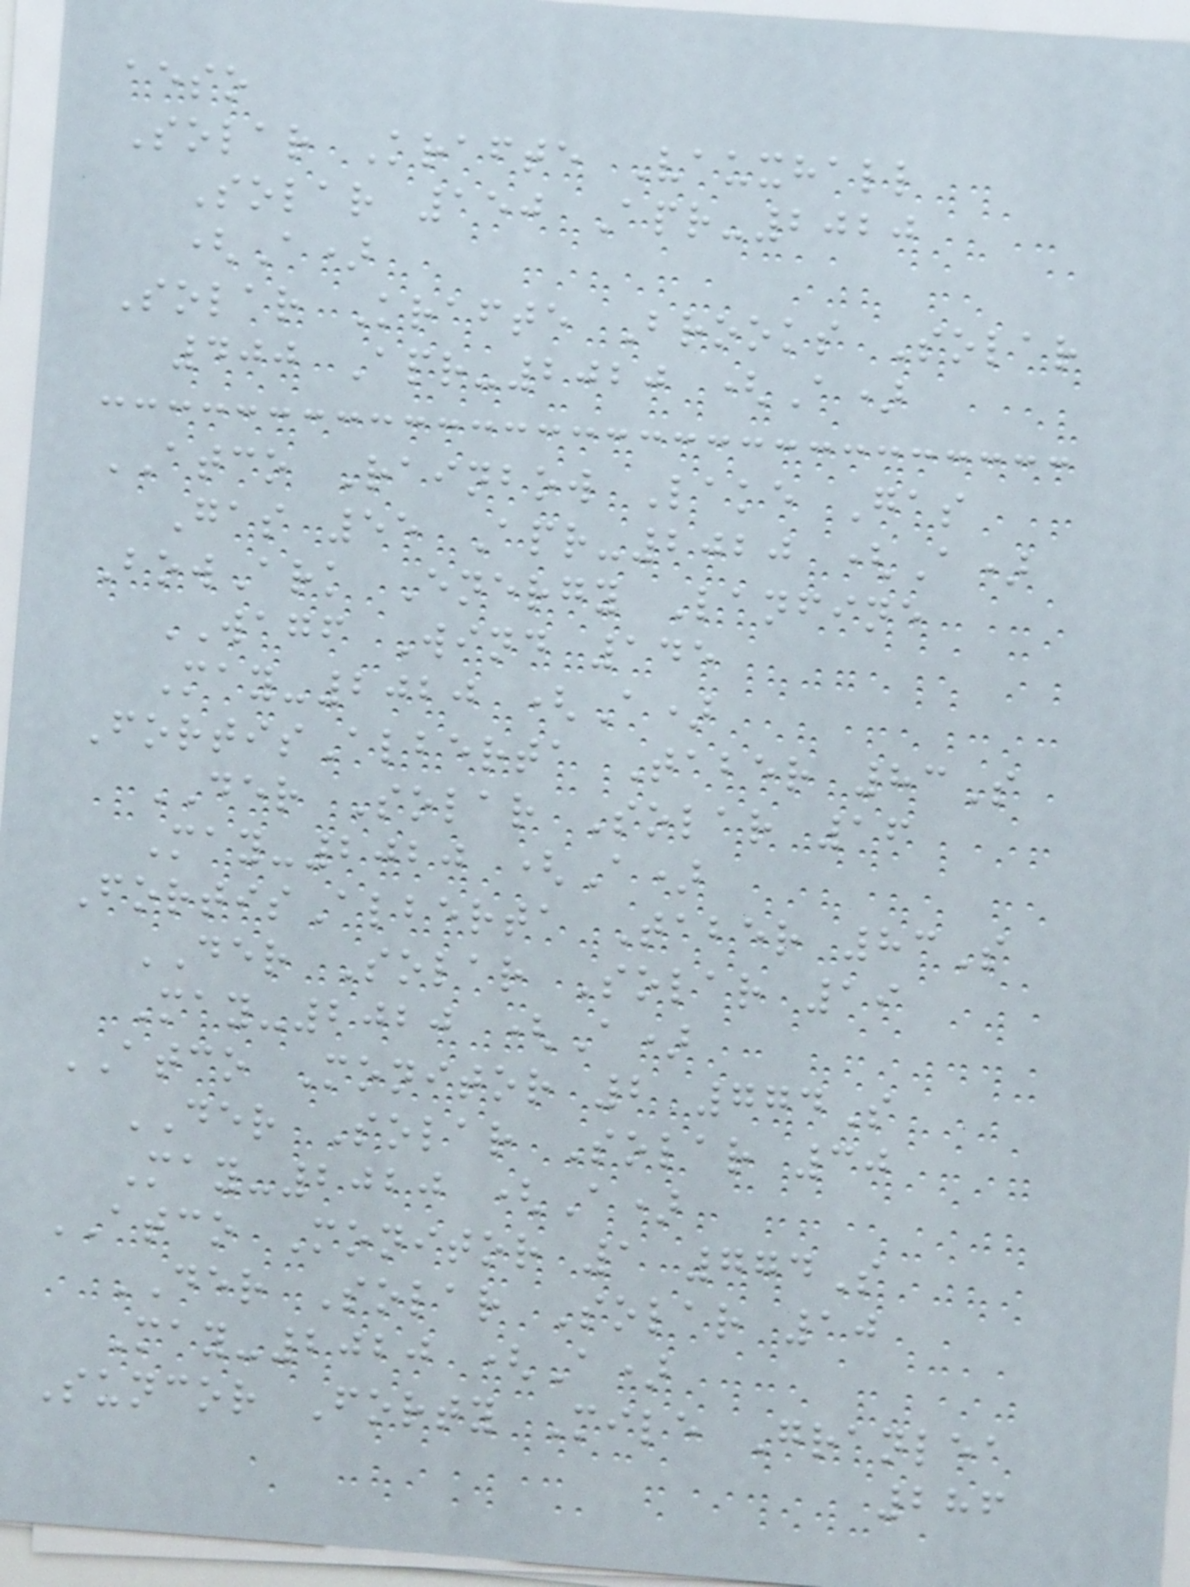aeso
Solar Krafte Vauxhall
Solar 150 Apr-2020
(A)
Solar Krafte Brooks Solar
400 Apr-2020 (A)
ATCO Rainbow Lake Gas
Gas 55 Apr-2020 (A)
BowArk Energy Lanfine
WAGF Wind 145
May-2020 (A)
FortisAlberta Taber 83S
DER Solar Solar 16
May-2020 (A)
FortisAlberta Taber 83S
DER Solar Solar 19
May-2020 (A)
ATCO Monitor 2 774S
DER Solar Solar 30
May-2020 (A)
ATCO Monitor 1 774S
DER Solar Solar 10
May-2020 (A)
Suncor Forty Mile Granlea
286
